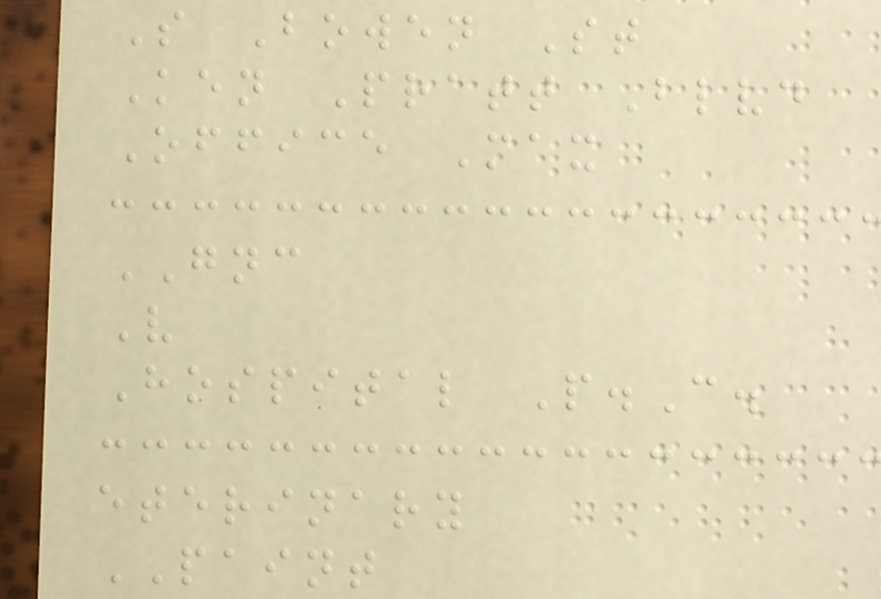S Bowen St
Ken Pratt Blvd
Office Max
GNC
V
Hospital P.C.
eterinary
PAINT
